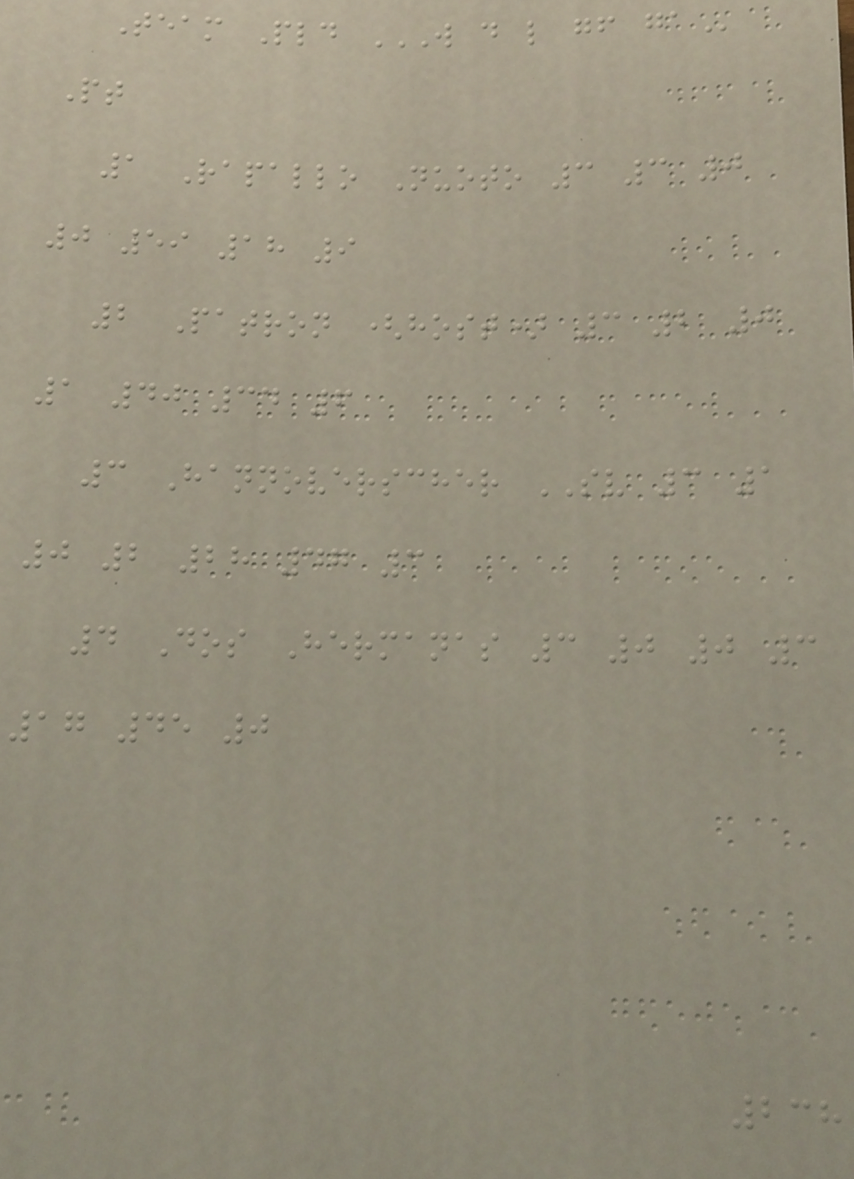Team Pld W D L GF GA
Pt
1 Rapallo Nuoto 3 3 0
0 59 18 9
2 Patron (host) 3 2 0
1 40 34 6
3 Hannoverscher SV 3 1
0 2 28 47 3
4 Dos Hermanas 3 0 0 3
17 45 0
238
